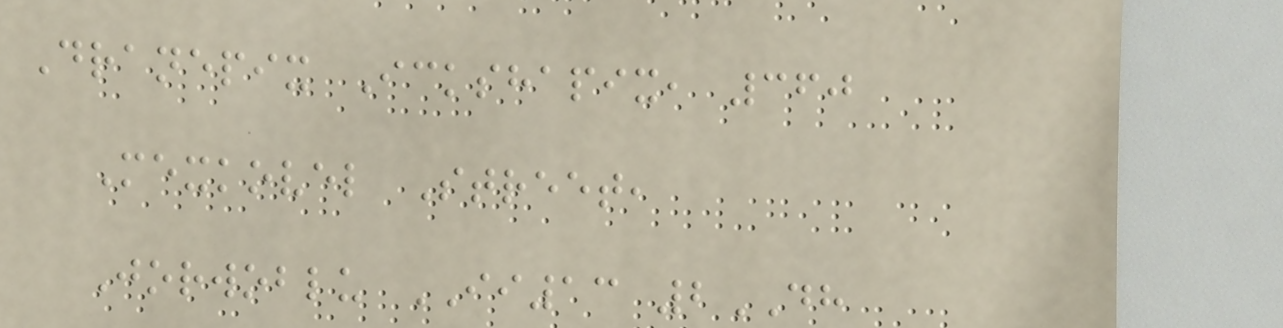Dranepix Ickshapix, 360
Mexkovel Street,
Jorwoblu II13 2DH
